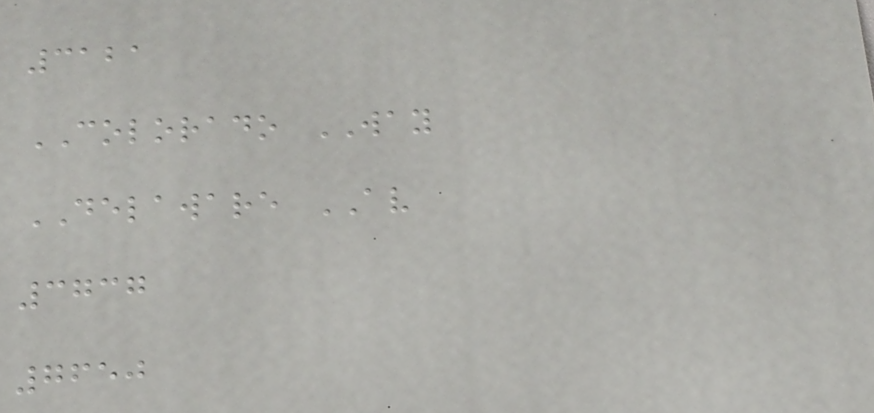3121
COLORADO WAY
DELAWARE AV
3737
7650
